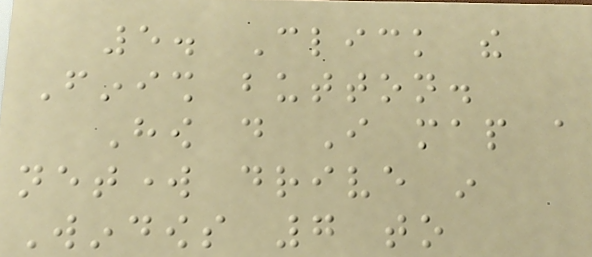5. Click the
Finish button.
How do I map a
network drive in
Windows 7 to
